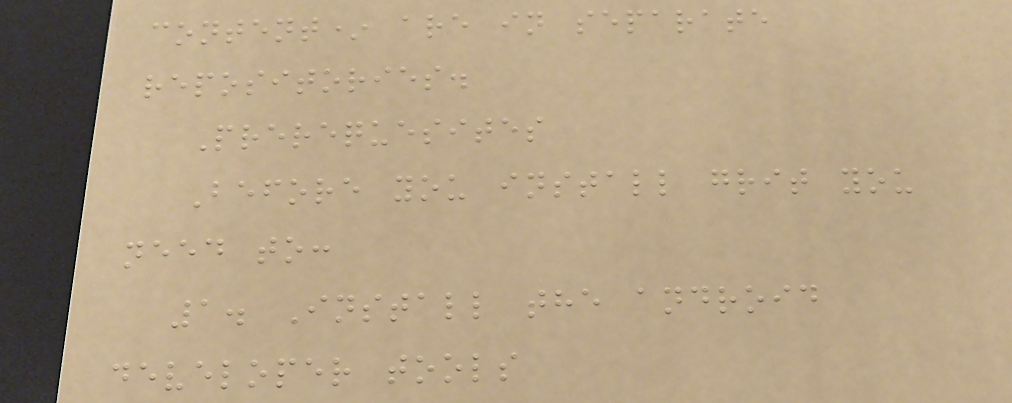content* are in separate
repositories.
Prerequesites
Before you install grit you
need to:
1. Install the android
developer tools
